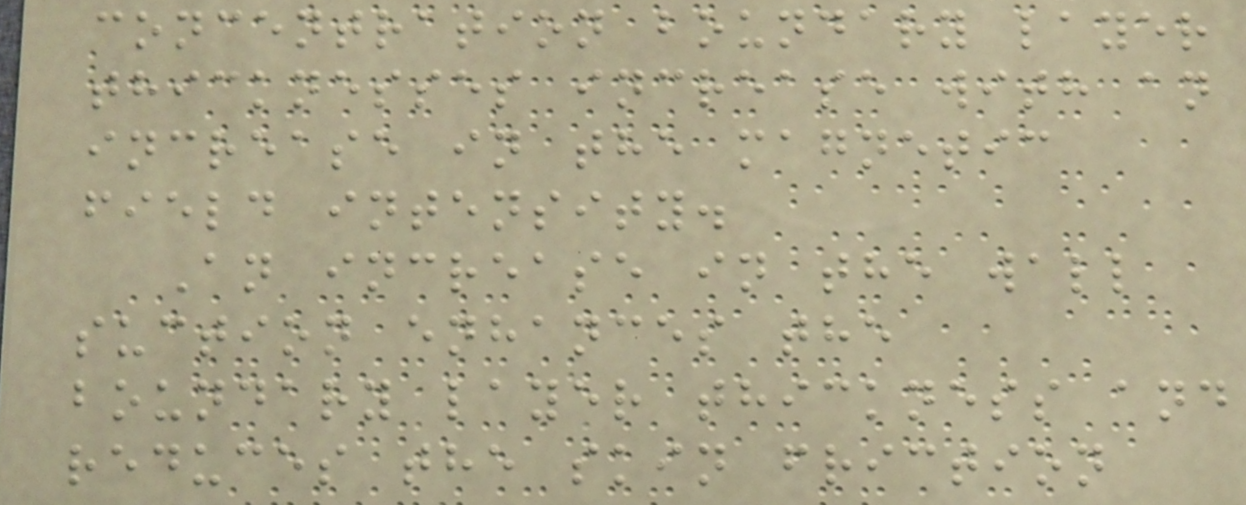concentration boundary layer
thicknesses increase with an
increase in the magnetic
field intensity.
An increase in the wall
suction enhances the
boundary layer thickness and
reduces the skin friction
